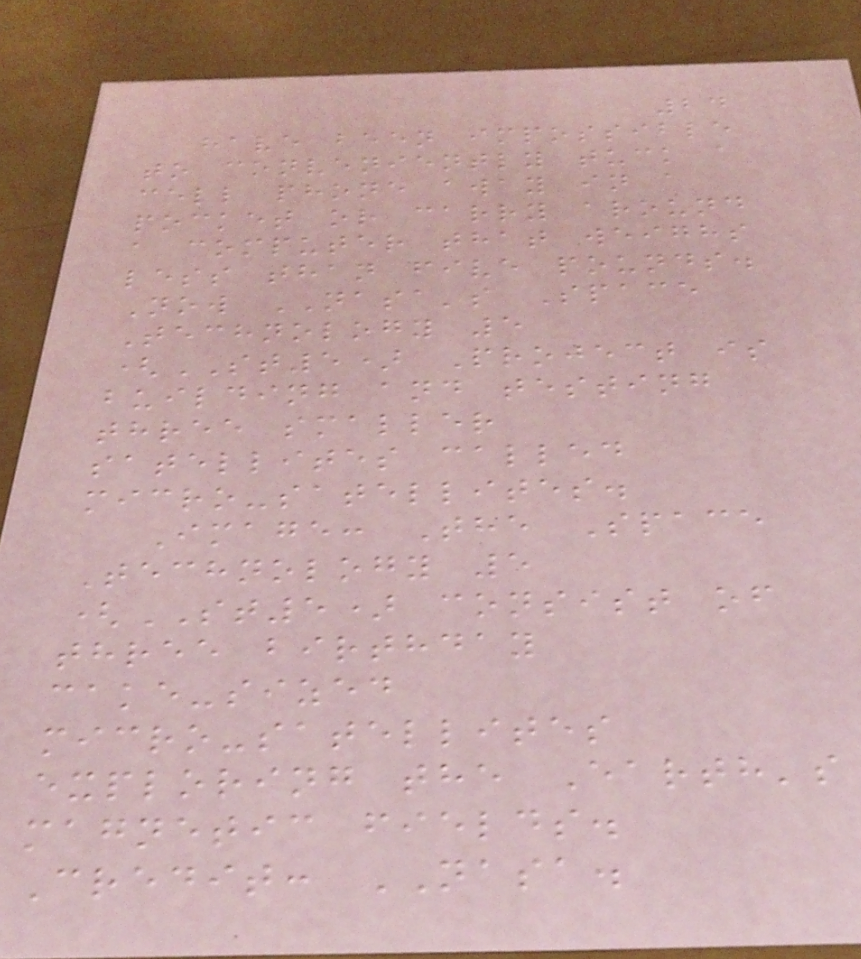24
have been impossible
to conveniently tuck a
cell phone away in a
pocket or carry around
a computer that weighs
less than five pounds.
Now NASA's Space
Technology 5
(ST5) Project is
building and testing
three smaller
satellites called
micro-satellites.
Image: The Space
Technology 5
(ST5) consist of
three birthday
cake-sized
micro-satellites
exploring the Earth's
magnetic fields.
Credit: NASA.
